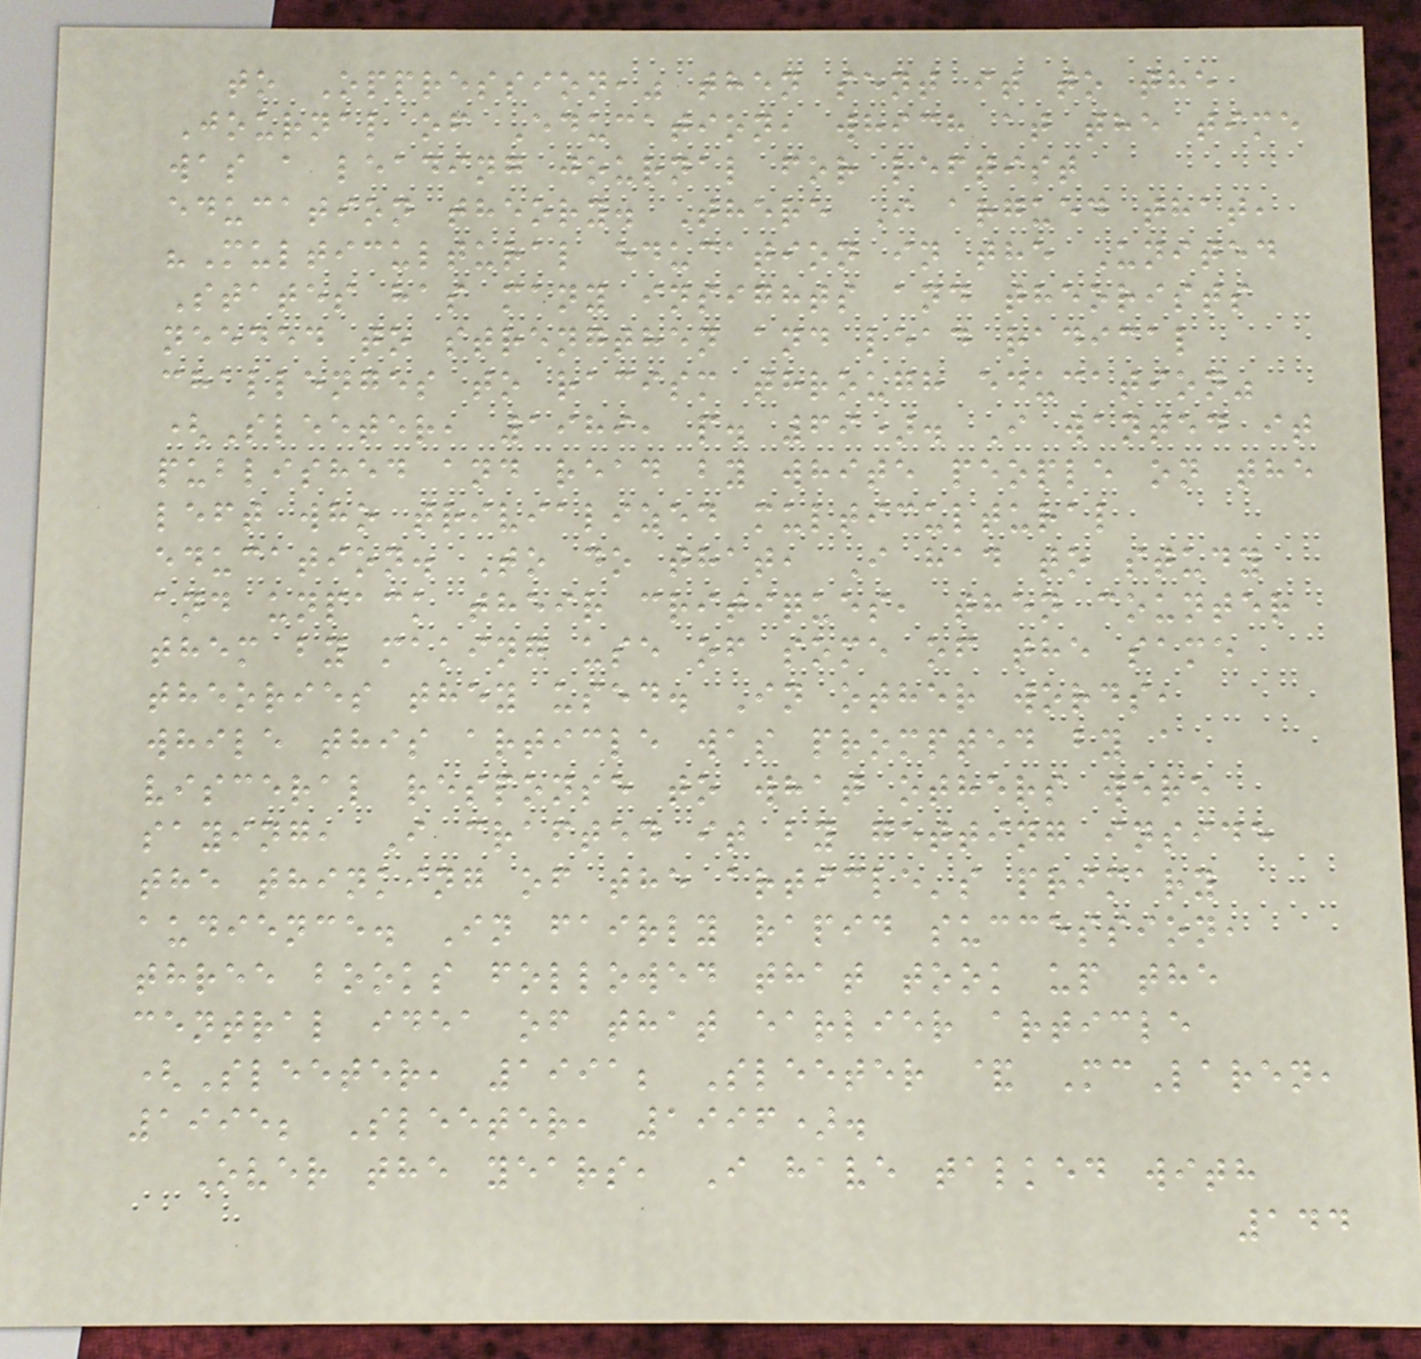to Oppression," then sent it to the
Journal of Education, which at the time
was a leading journal for leftist
education theory. There I argued that,
"Multicultural education in the United
States has many insights and theorists
needed to strengthen and lead radical
challenges to racism through education"
(Sleeter, 1989, p. 69). I wanted it
published and read by white people on the
left who trivialized multicultural
education. To do that, I had to study
and unpack their critiques, then counter
them by making use of some of the same
theories they used. In other words,
while this article was prompted by a
visceral response to what others were
saying, I crafted it by getting inside
the thinking of the article's primary
audience. In fairly rapid succession,
three books followed that took up the
central idea of that earlier article
(Sleeter, 1991; Sleeter & McLaren,
1995; Sleeter, 1996).
Over the years, I have talked with
144
